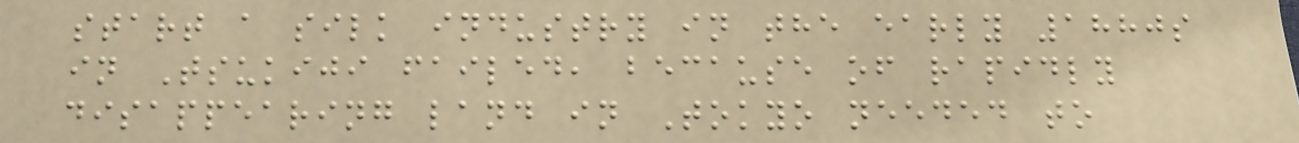start a silk industry in the early 1880s
in Tsukiji failed, because of rapidly
disappearing land in Tokyo needed to
